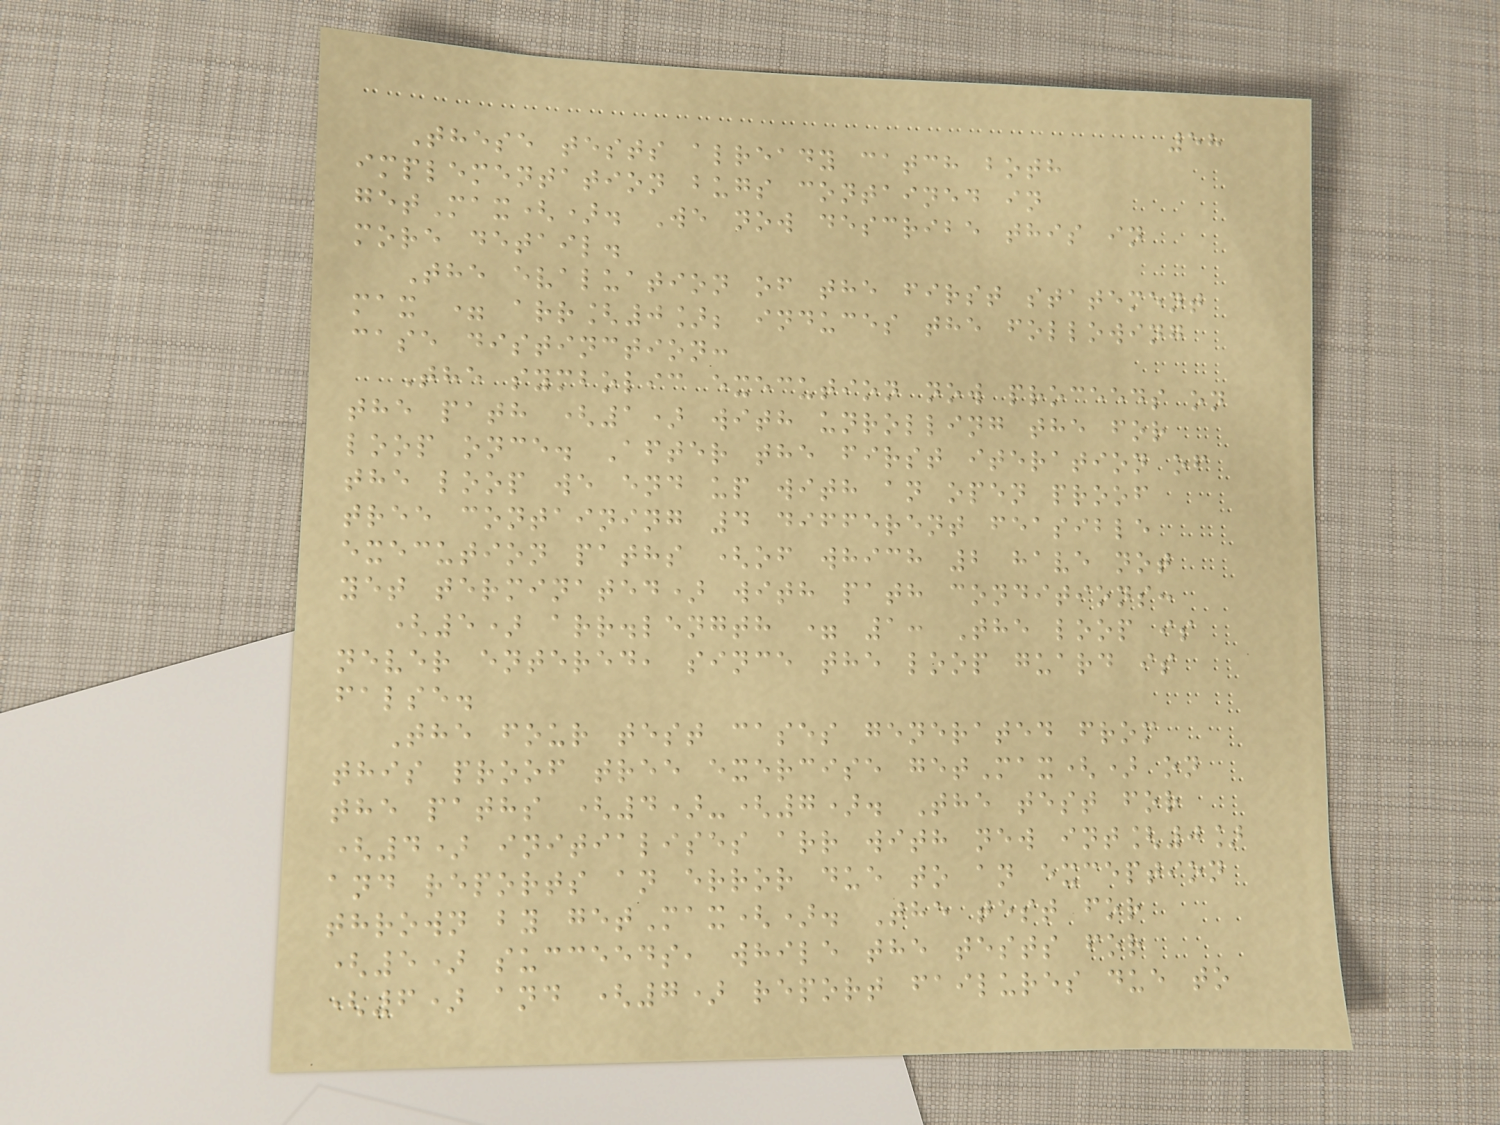58
These tests already catch both
implementation bugs contained in
getMax(). We now describe this in
more detail.
The evaluation of the first statement
max = arr[0]; induces the following
case distinction:
The symbolic execution now proceeds on
the path (1) with unrolling the for
loop once. After the first iteration of
the loop we end up with an open proof
tree containing 4 different feasible
execution paths (of which 2 have not
yet terminated) with path conditions:
(5) arr.length = 1: The loop is
never entered, since the loop guard is
false.
The four test cases generated from
this proof tree exercise getMax() on
the paths (4)-(7). The test for
(4) initialises arr with new int[0]
and reports an error due to an exception
thrown by getMax(). The test for
(5) succeeds, while the tests for
(6) and (7) report failures due to
